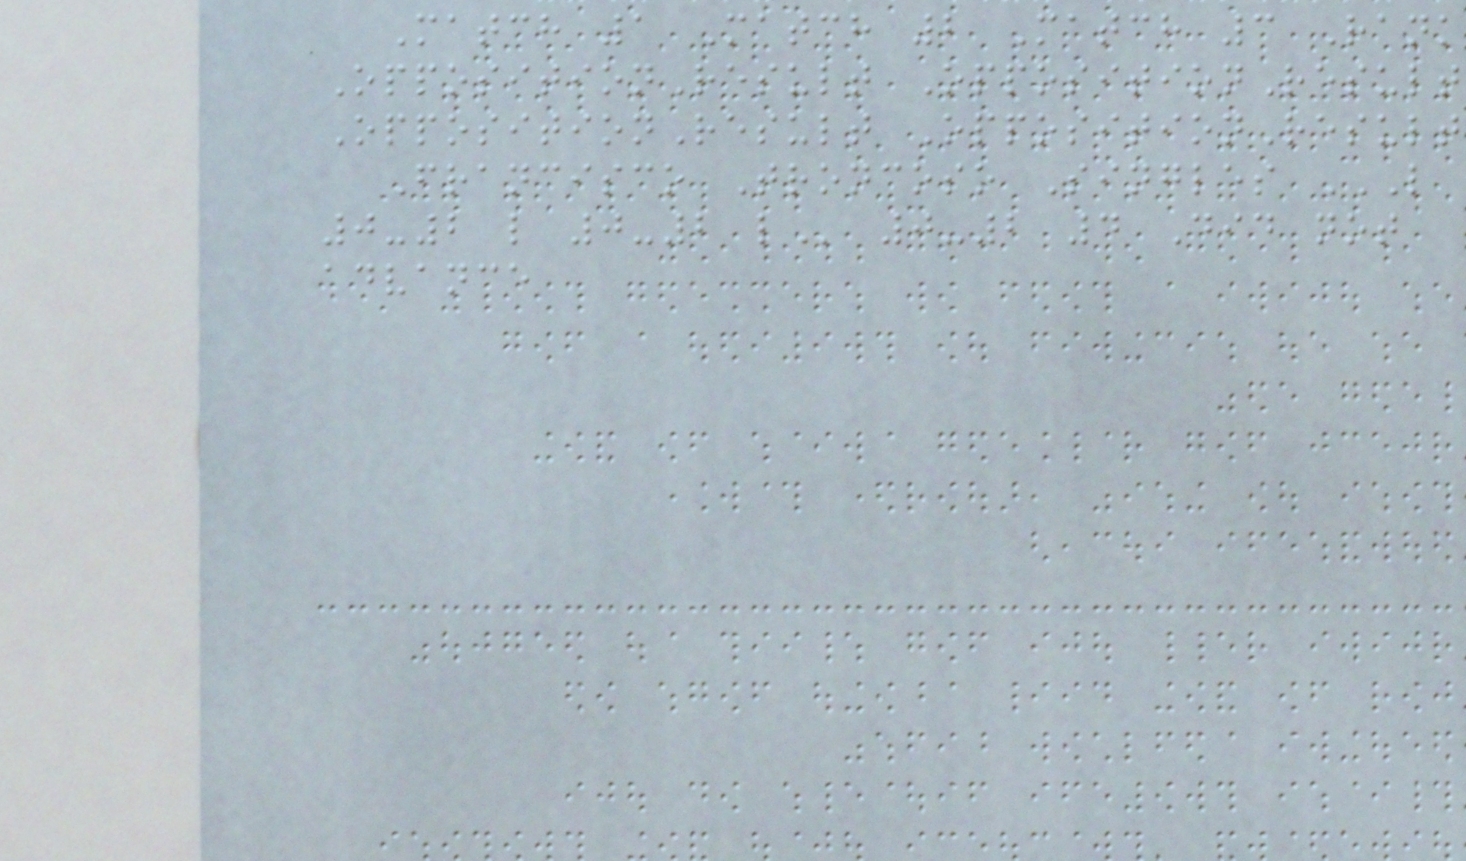Match 1 Match 2 Match 3 Rank
OppositionResult OppositionResult
OppositionResult OppositionResult
Francisco Troncoso Singles L
0-2 L 0-2 L 0-2 4 Did not
advance
